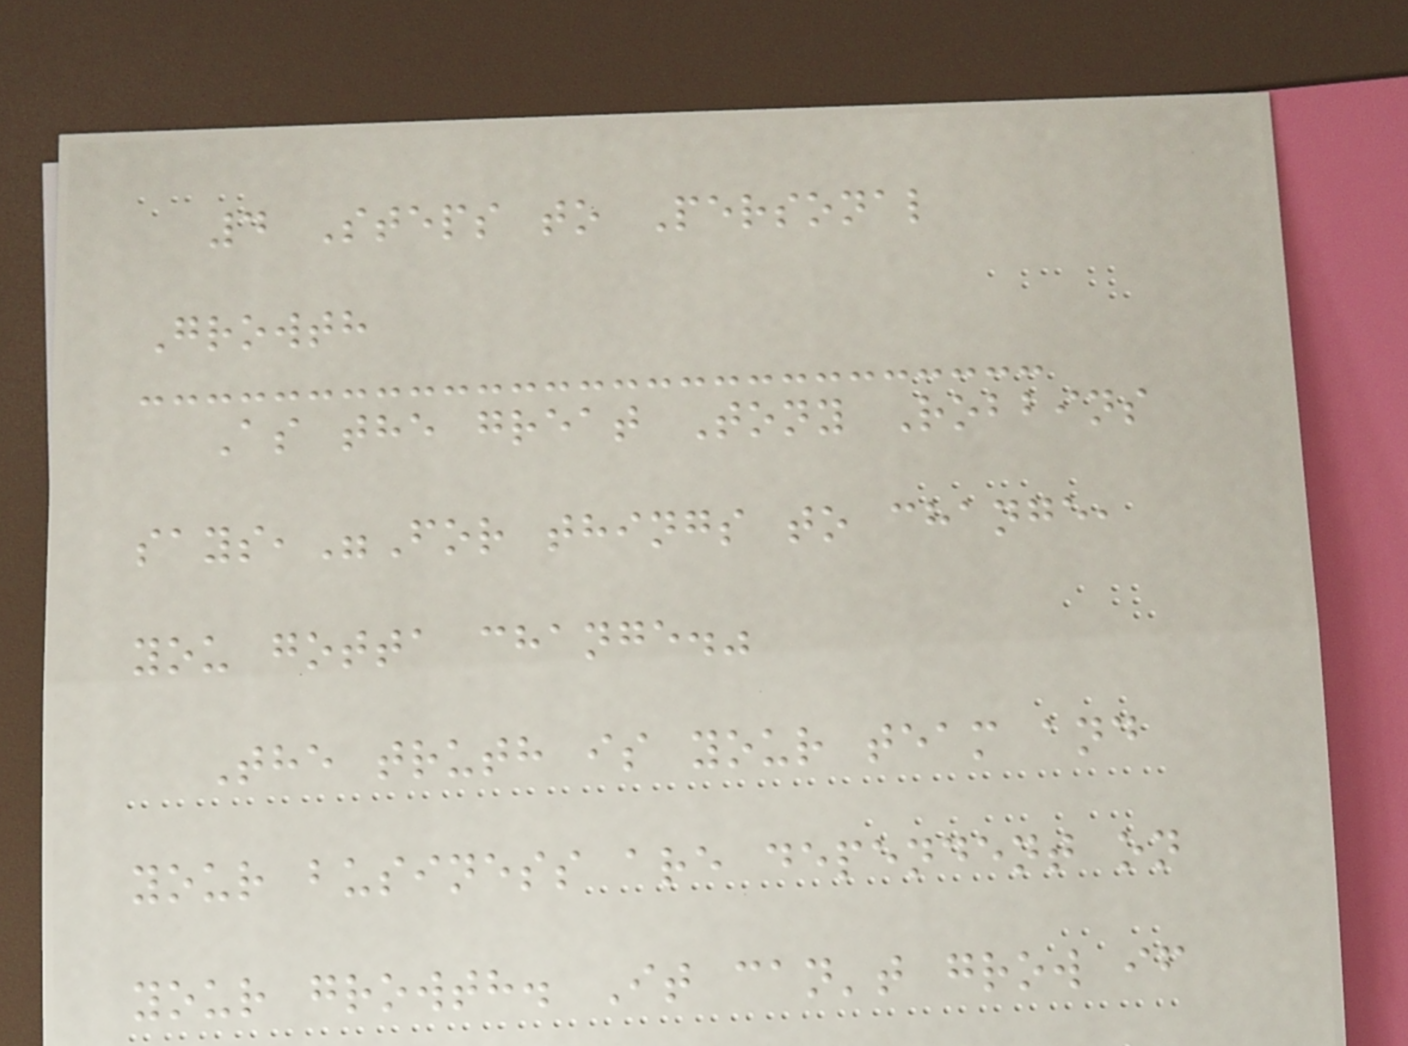4 Steps to Personal
Growth
As the great Tony Robbins
says,"For things to change,
you gotta change."
The truth is your team and
your business are dependent on
your growth. It can't grow if
